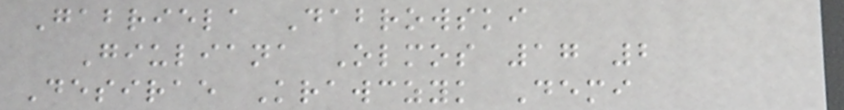Gabriela Dabrowski
Giuliana Olmos 17 2
Desirae Krawczyk Demi
